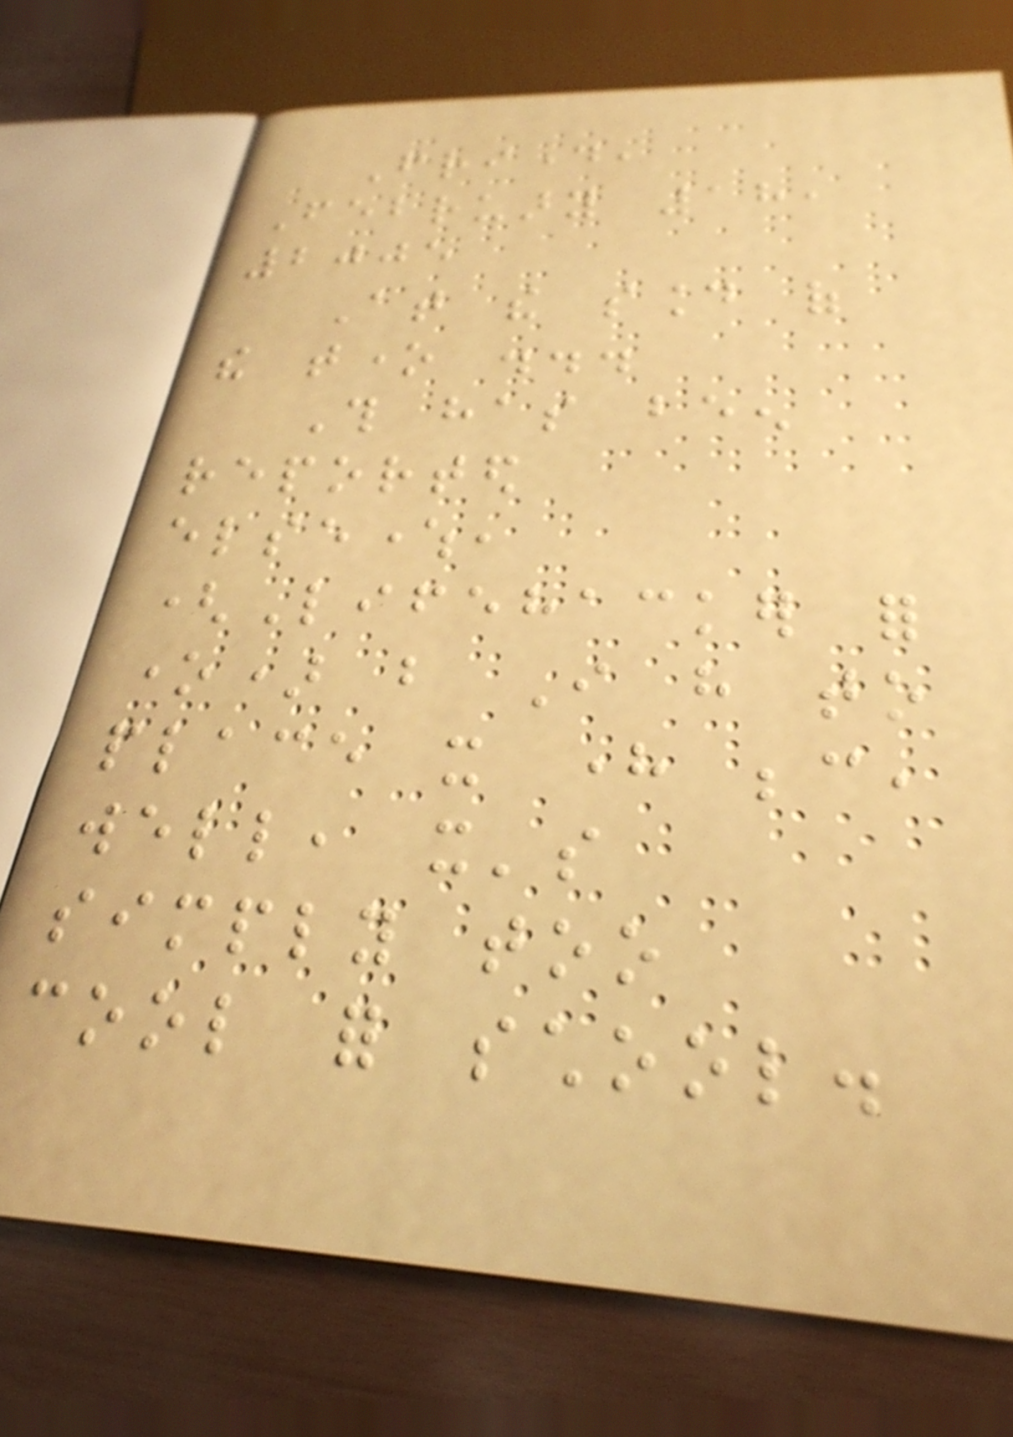Friday,
February 18,
2005
At the sound of
the tone ...
This has been
reported
elsewhere,
(Lifehacker for
one) but I have to
place it here because,
well, it's
simply too
cool for school.
